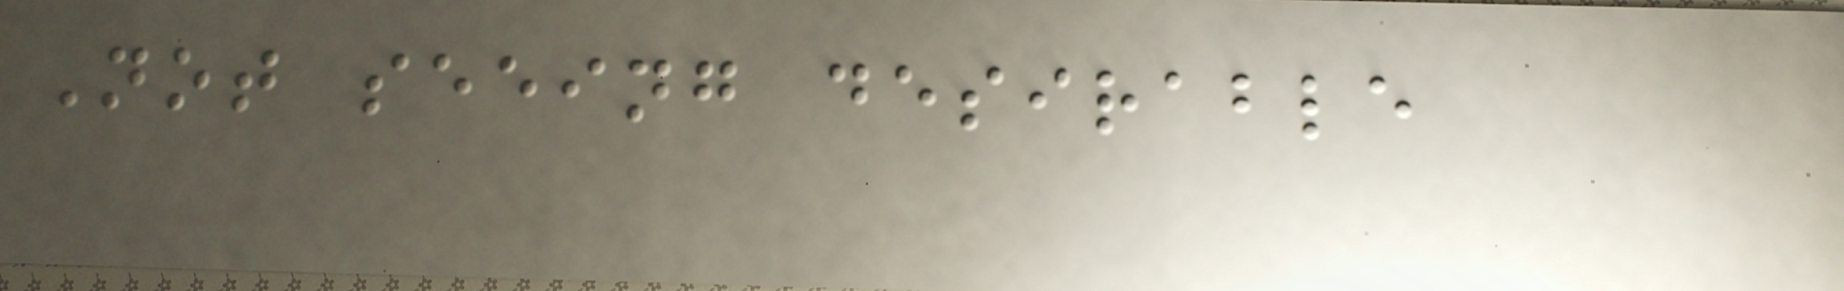Not seeing desirable
